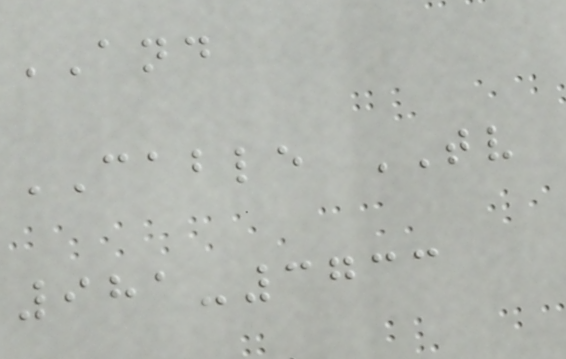AND
CABLE TV
981-3733
